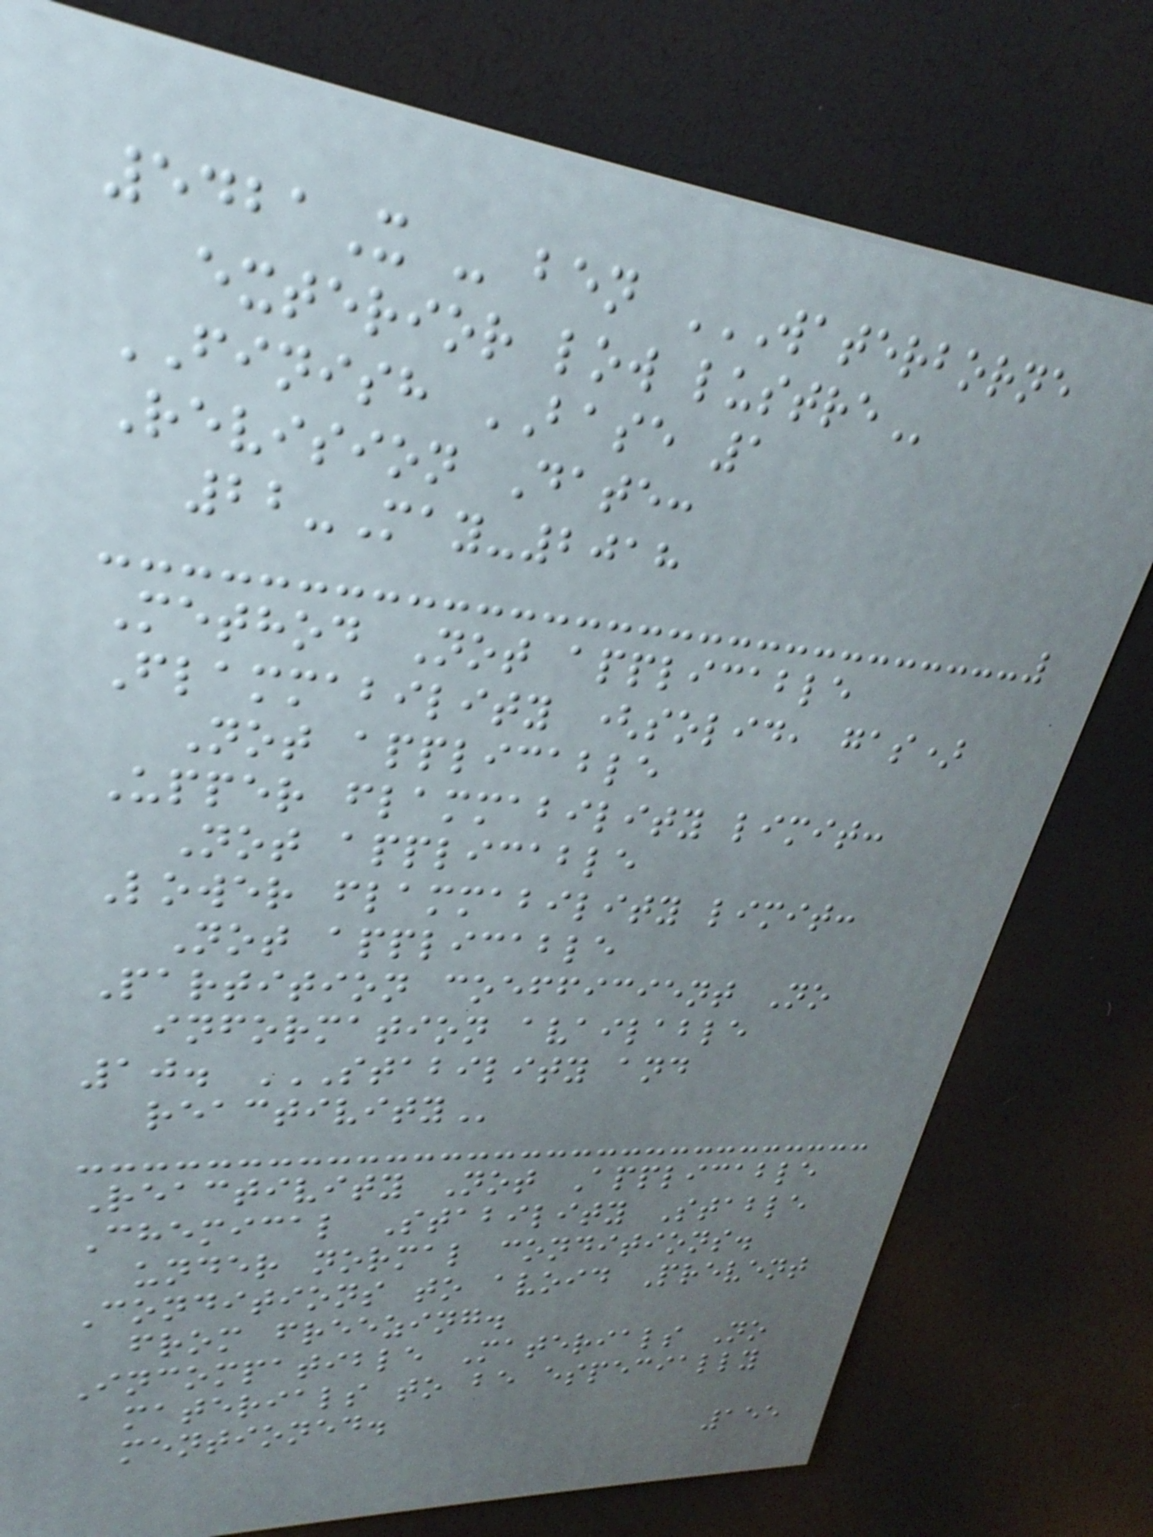5421X - ben WATERBORNE
EXTERIOR LOW LUSTRE
FINISH BASE 1
Revision Date:
22-May-2018
Method Not applicable
Flammability (solid, gas)
Not applicable
Upper flammability limit:
Not applicable
Lower flammability limit:
Not applicable
Partition coefficient No
information available
10. STABILITY AND
REACTIVITY
Reactivity Not Applicable
Chemical Stability Stable
under normal conditions.
Conditions to avoid Prevent
from freezing.
Incompatible Materials No
materials to be especially
mentioned.
155
